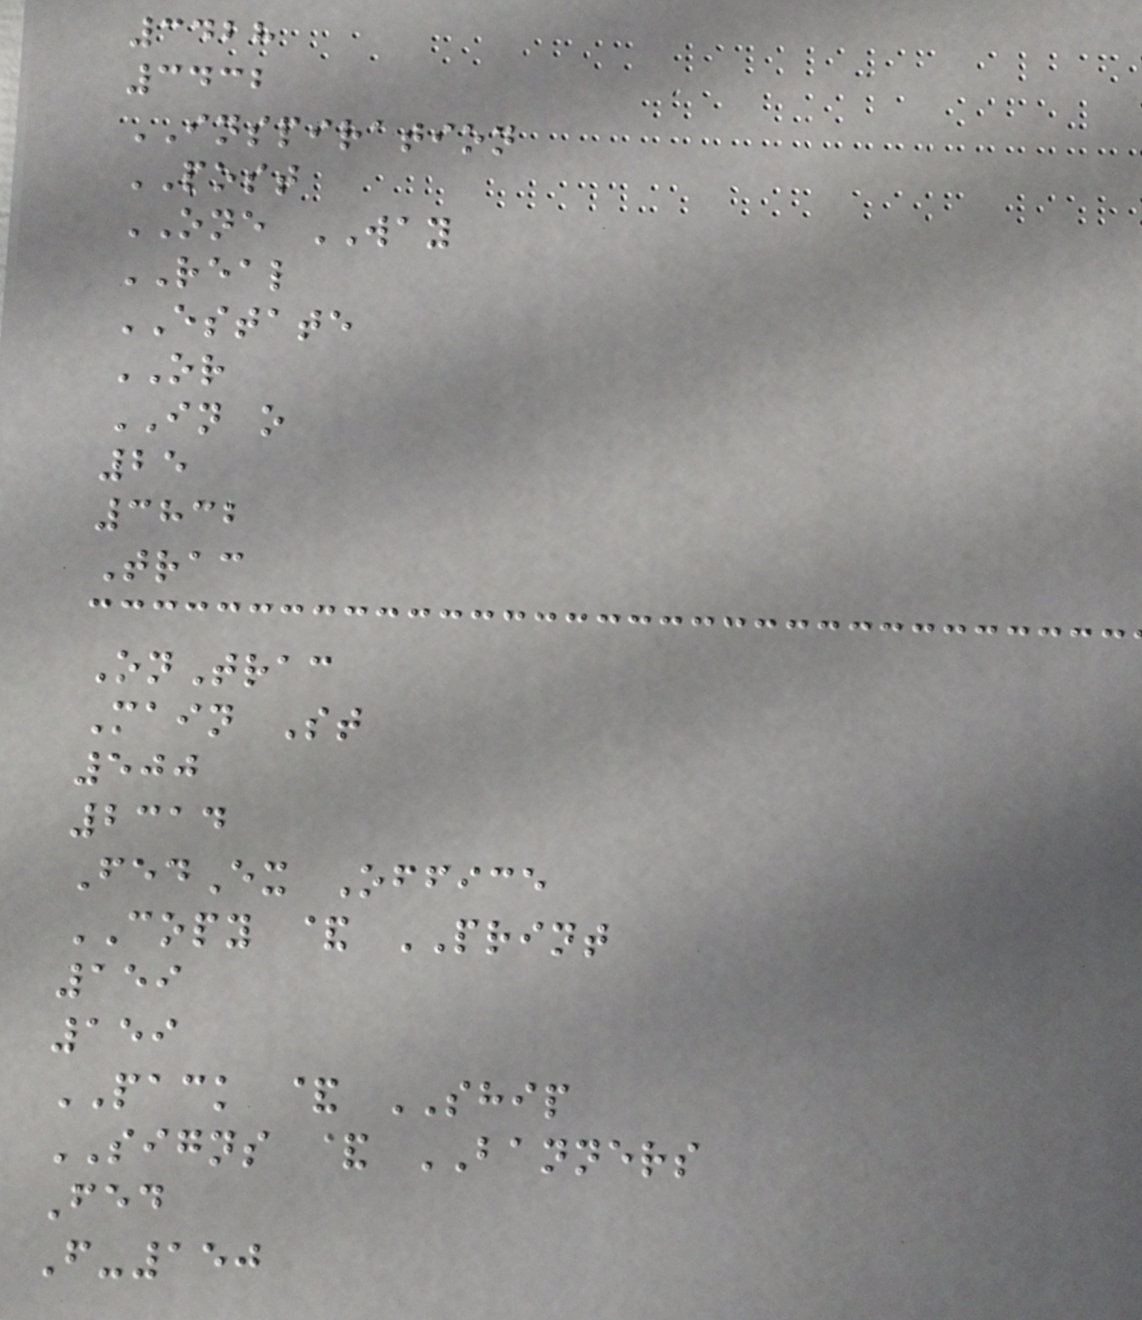3428
3432
INSPIRATION
POST
ONE WAY
REAL
ESTATE
OR
IN o
25
3832
Trac
OnTrac
Main St
500
2314
FedEx Office
COPY & PRINT
159
159
PACK & SHIP
SIGNS & BANNERS
Fed
F-150
